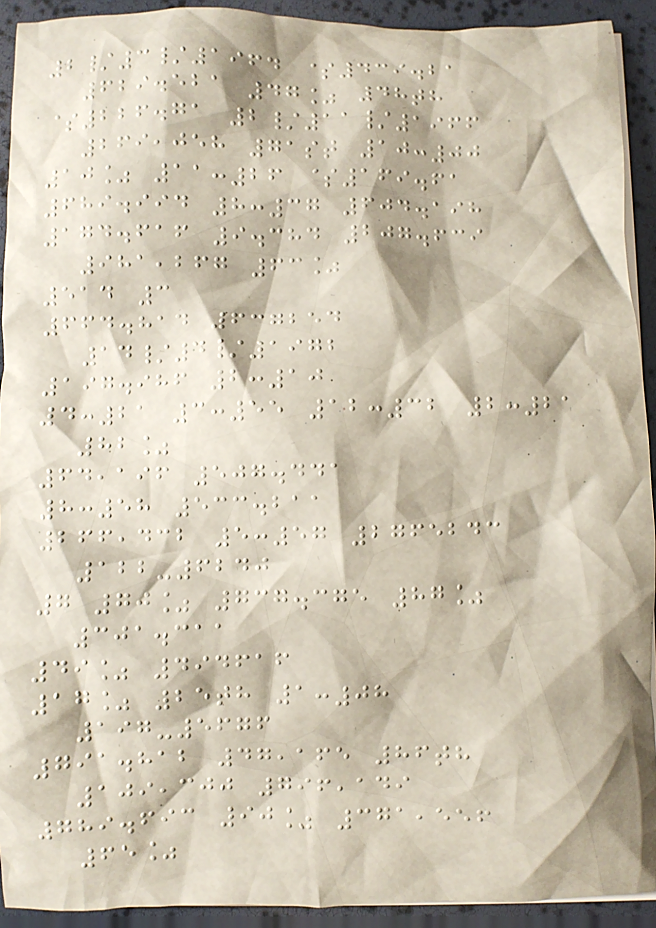2/3/1964 $439.21
629.521 47% 48th
$226.71 2/11/1966
269,058 71st 10:00
10% 11:26 $169.61
689.994 8:37 604.198
174.616 9.384 207.639
981,267 63%
514 3
664.814 637254
14/4/1972
197.986 2:10
4:21 3:55 12:32 2:21
82%
64,196 507.441
8:58 533.211
266,432 5:57 2765243
122-6240
7 70% 737.375 87%
301.311
49% 494616
17% 25th 1:08
197-5676
791.812 47,165 86th
109,300 796,149
789.693 90% 371,556
65%
